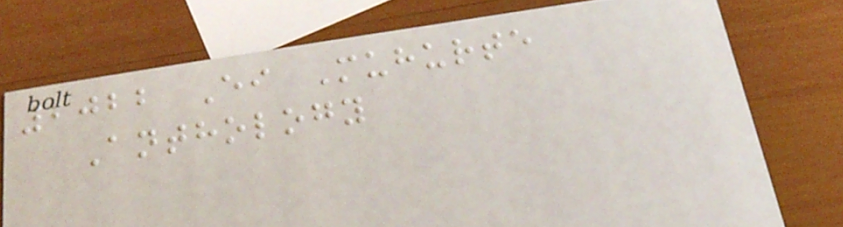2022 Ei Muhurte
Anthology
